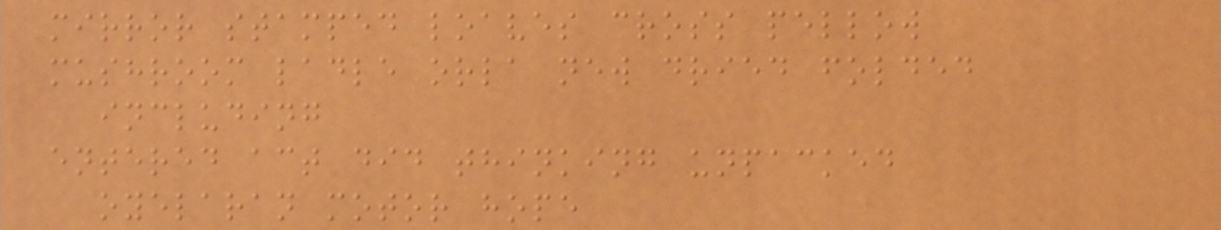mirror stamped loaves cross pellow
mushroom ladle orla new dried folded
including
entered act did thinking unpacked
oyelaran motor hope
